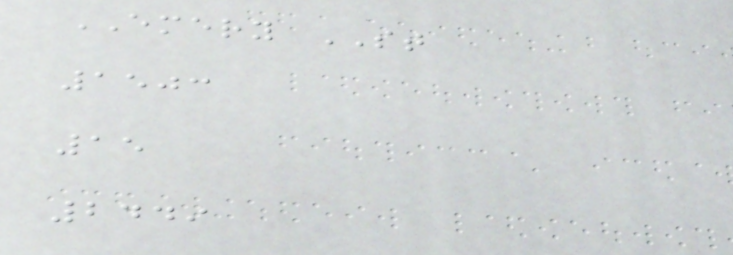EMERY ST
1503
15
2449
